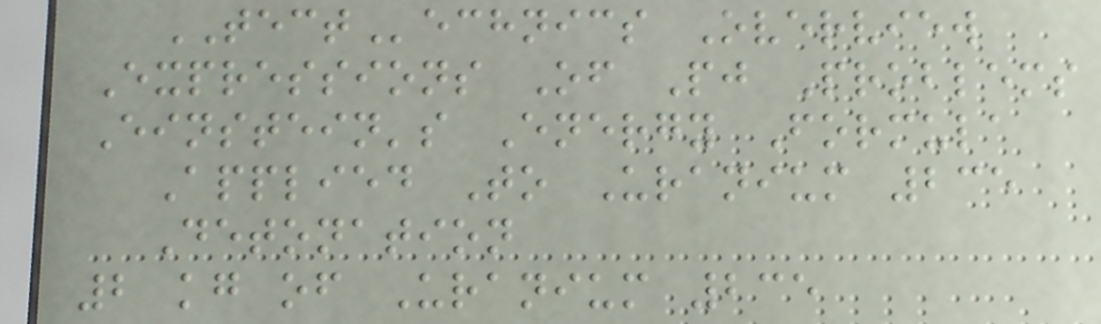TECTechnics Overview
Expressions Of Pj Problems
Einstein's Energy Formula
Applied To Uranium 235
Detonation
2 kg of Uranium 235
